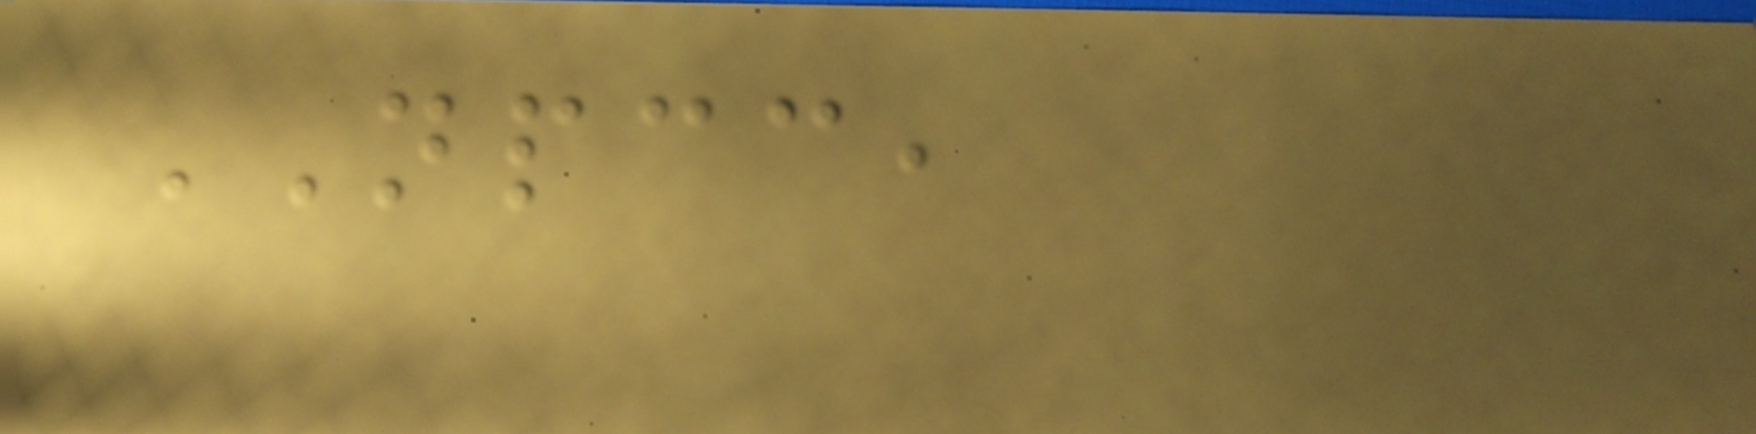NPCC,
